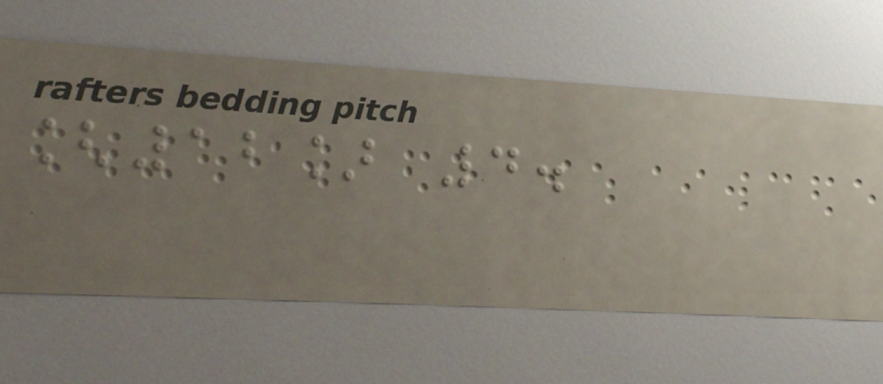[12] 4.
